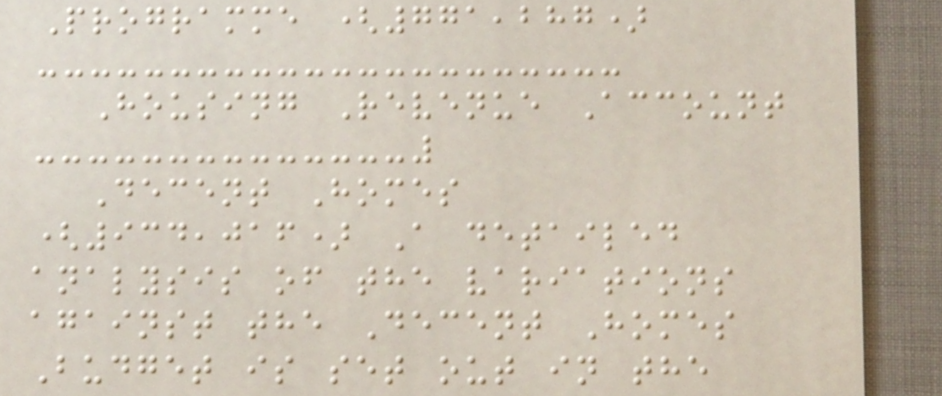Programme (771,287)
Housing Revenue Account
Decent Homes
(934,016) A detailed
analysis of the variations
against the Decent Homes
Budget is set out in the
